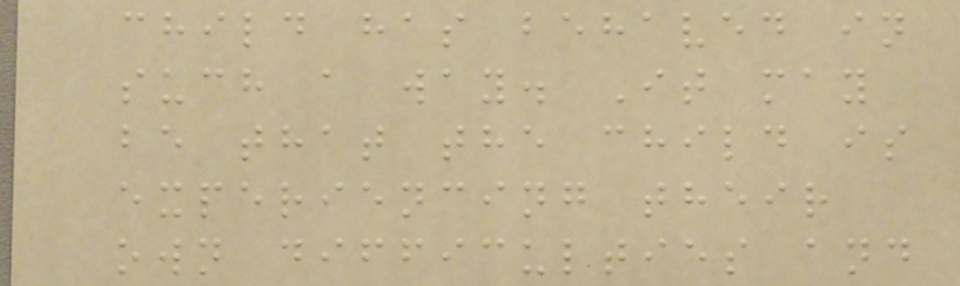child has behaved in
such a way. It may
be that the child is
experiencing their
own difficulties and
